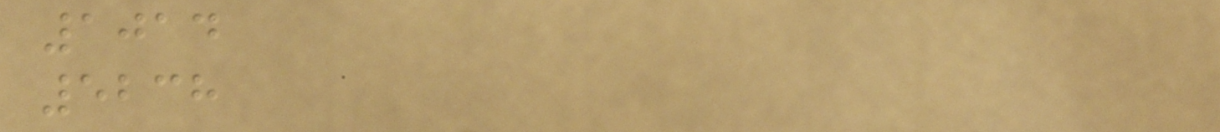1014
5238
